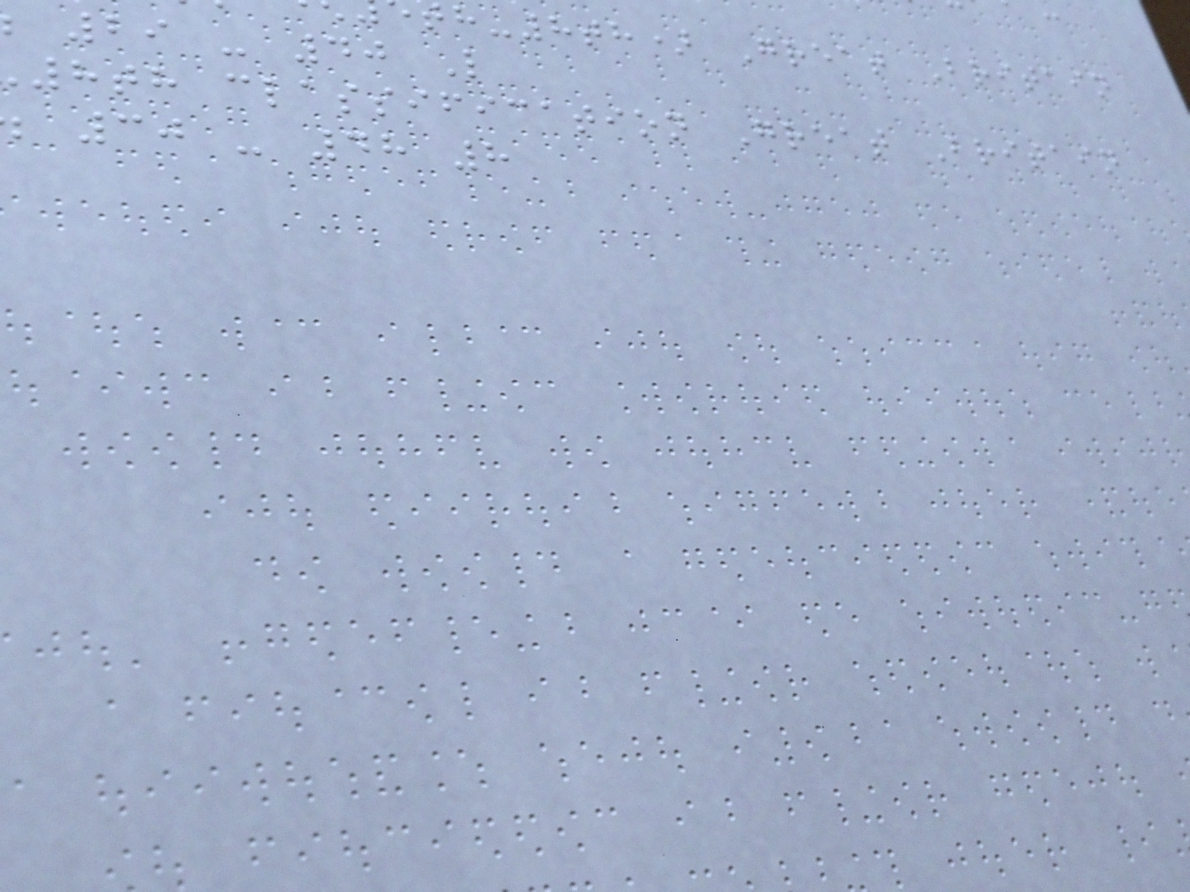h-8th) Great Britain
29 - 40 L
8th classification Great Britain
30 - 48 8
